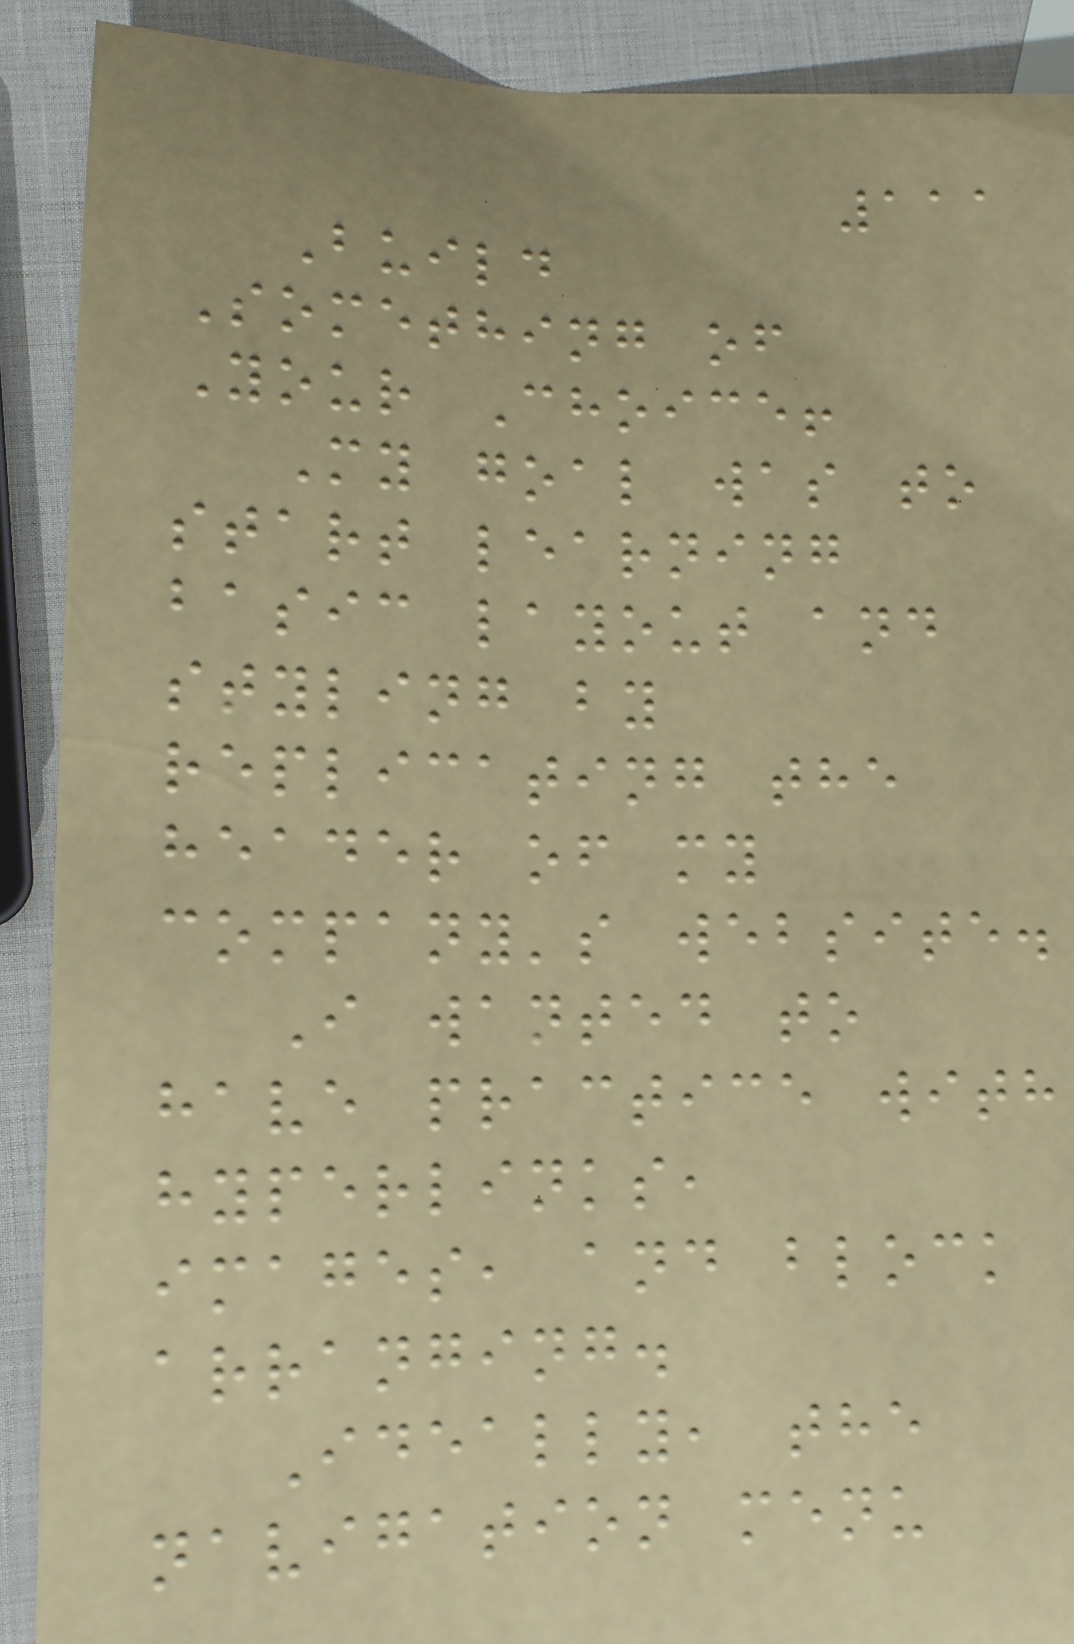111
Build
Something of
Your Choice!
My goal was to
start learning
basic layout and
styling by
replicating the
header of my
company's website.
I wanted to
have practice with
hyperlinks,
images, and block
arranging.
Ideally, the
navigation menu
